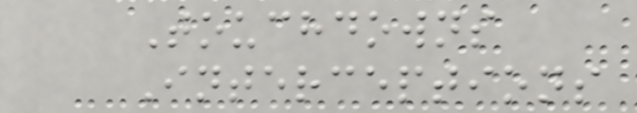Touchdowns
Interceptions
